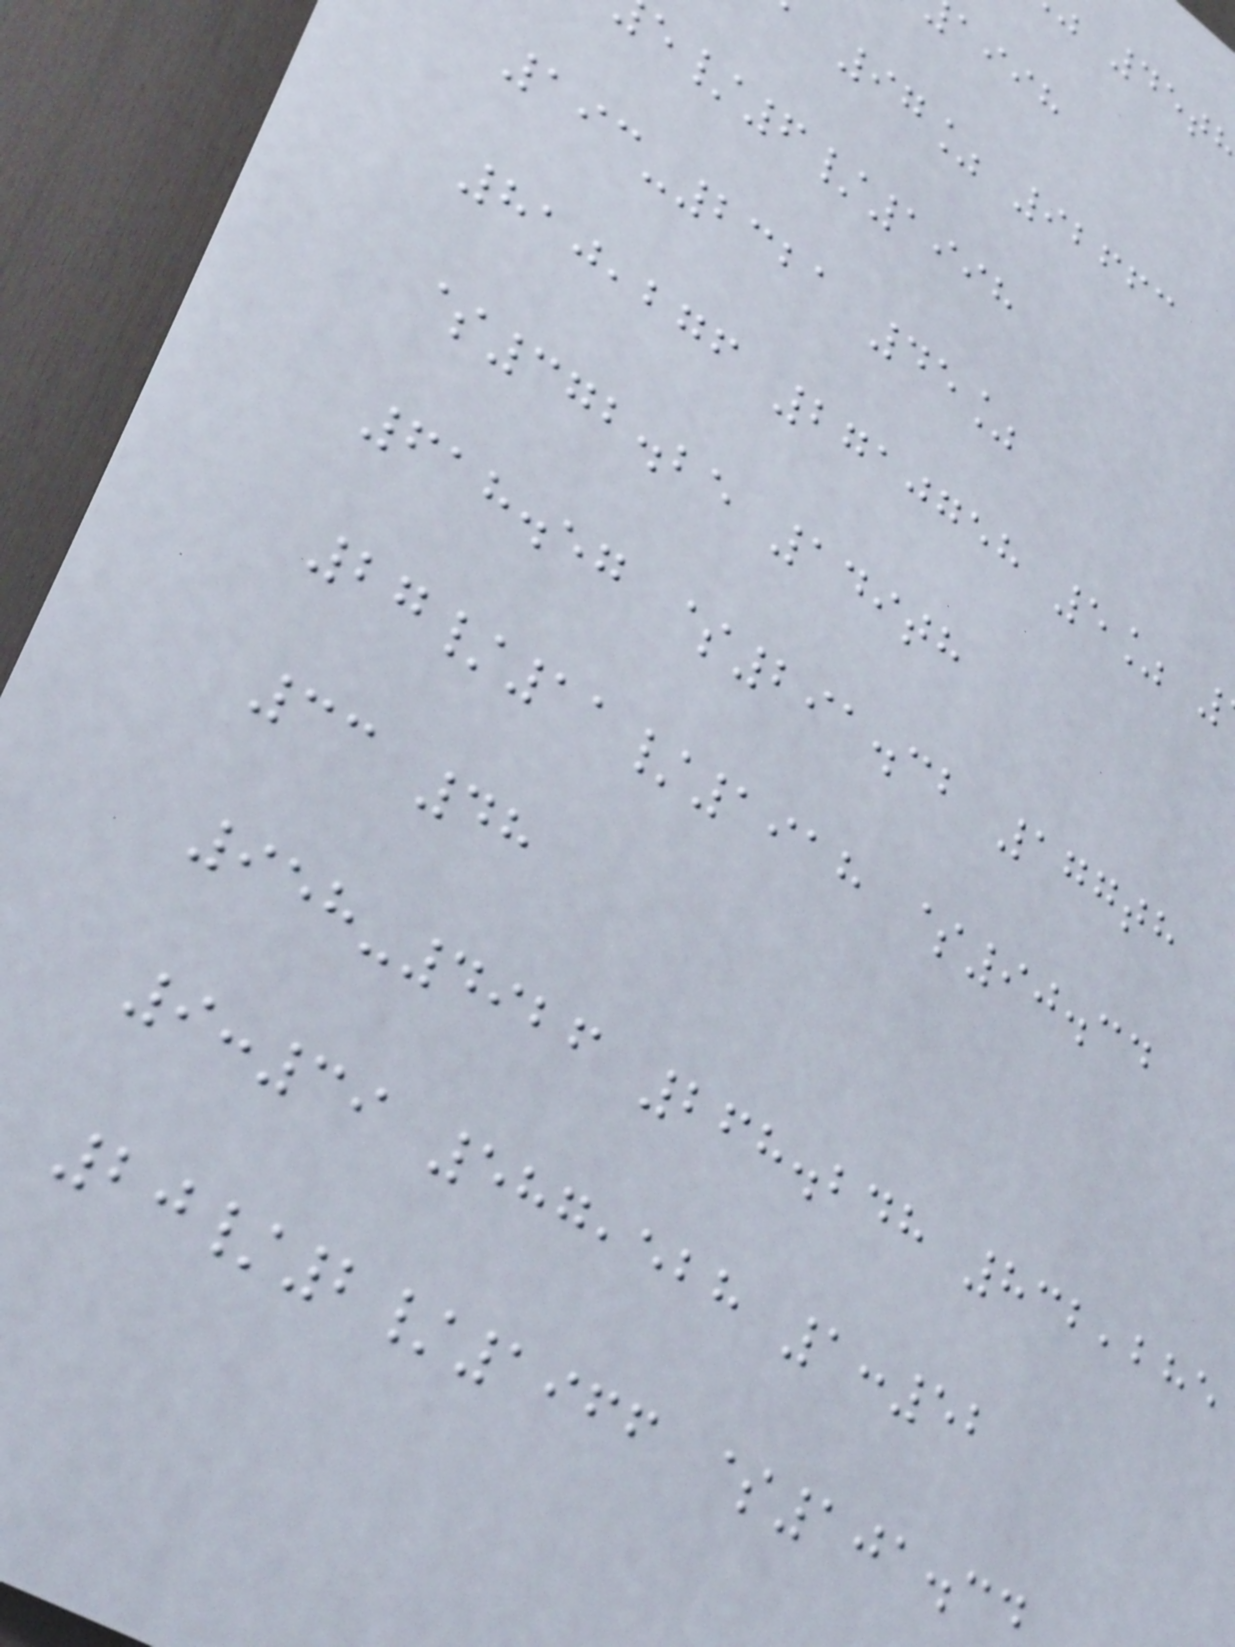aiih
97% 92663
/6/1998
193-2321 45%
810,276 2710758 5%
$372.25 149th
618.57 $291.32 177th
27/11/1918 $90.34
33 48
958-4926 268.248 832,285
9:39 587,528 1:52
20/2/1966 $101.3
